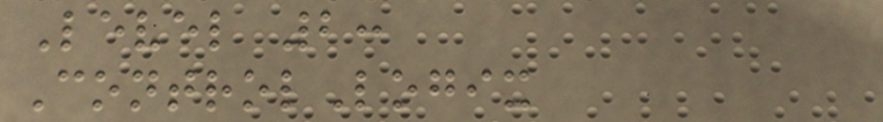Level 2:
ControlLogix
